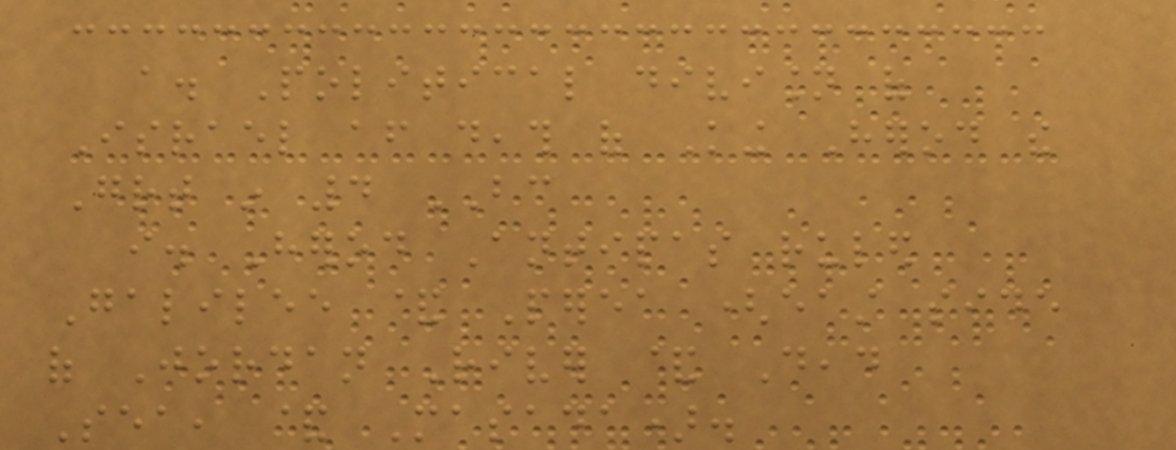a. Political division of
Israel after death of King Herod the
Great in 4 BC
i. Herod Antipas ruled
Galilee & Perea (east side
of Jordan River & Dead
Sea, & Masada).
